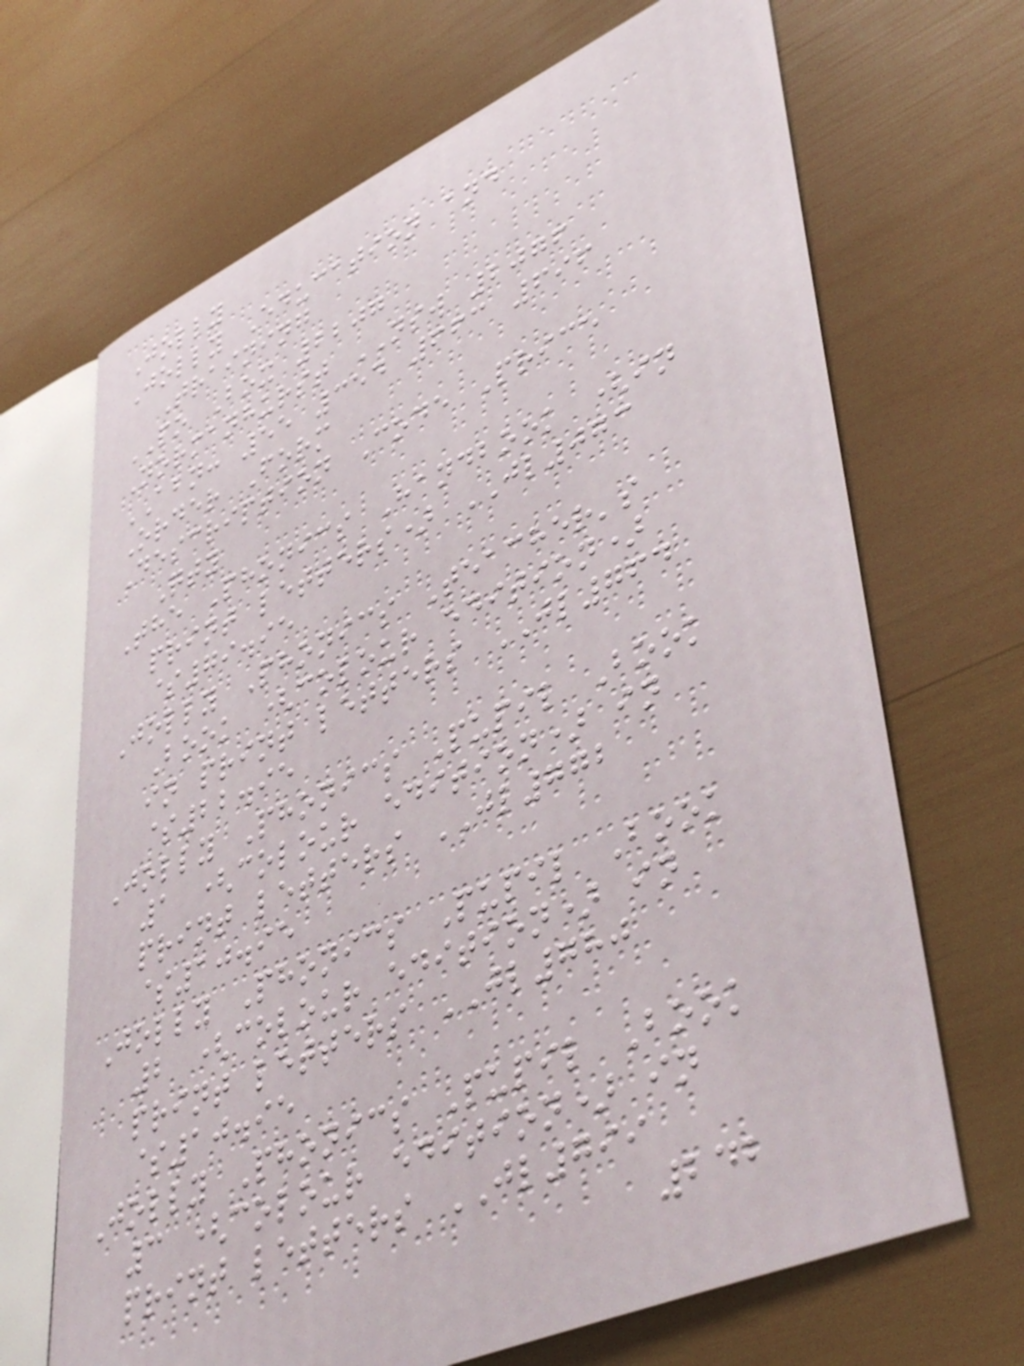Jolly
Jolly Education and
Training
PO Box 2207
Normanhurst NSW 2076
ABN: 55 354 663 696
Order Form
Description Code Price
Qty
The Phonics Handbook (in
print letters) JL073
$79.95
Jolly Phonics Teacher's
Book (colour edition)
in print letters JL764
$22.95
Jolly Phonics Pupil Book
1 (colour edition) in
print letters JL772
$10.95
Jolly Phonics Pupil Book
2 (colour edition) in
print letters JL780
$10.95
Jolly Phonics Pupil Book
3 (colour edition) in
print letters JL799
242
